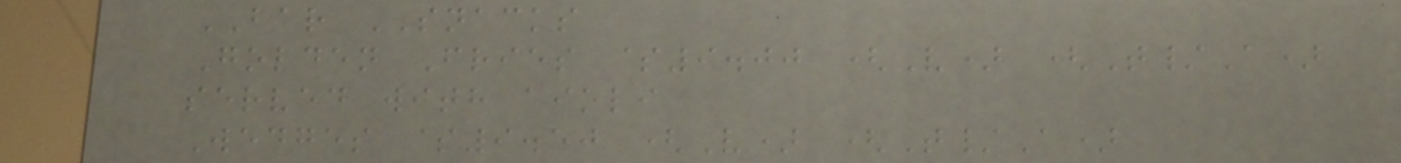BAR SNACKS
Golden Fries $9.00 (V) (T/A)
served with aioli
Wedges $9.50 (V) (T/A)
